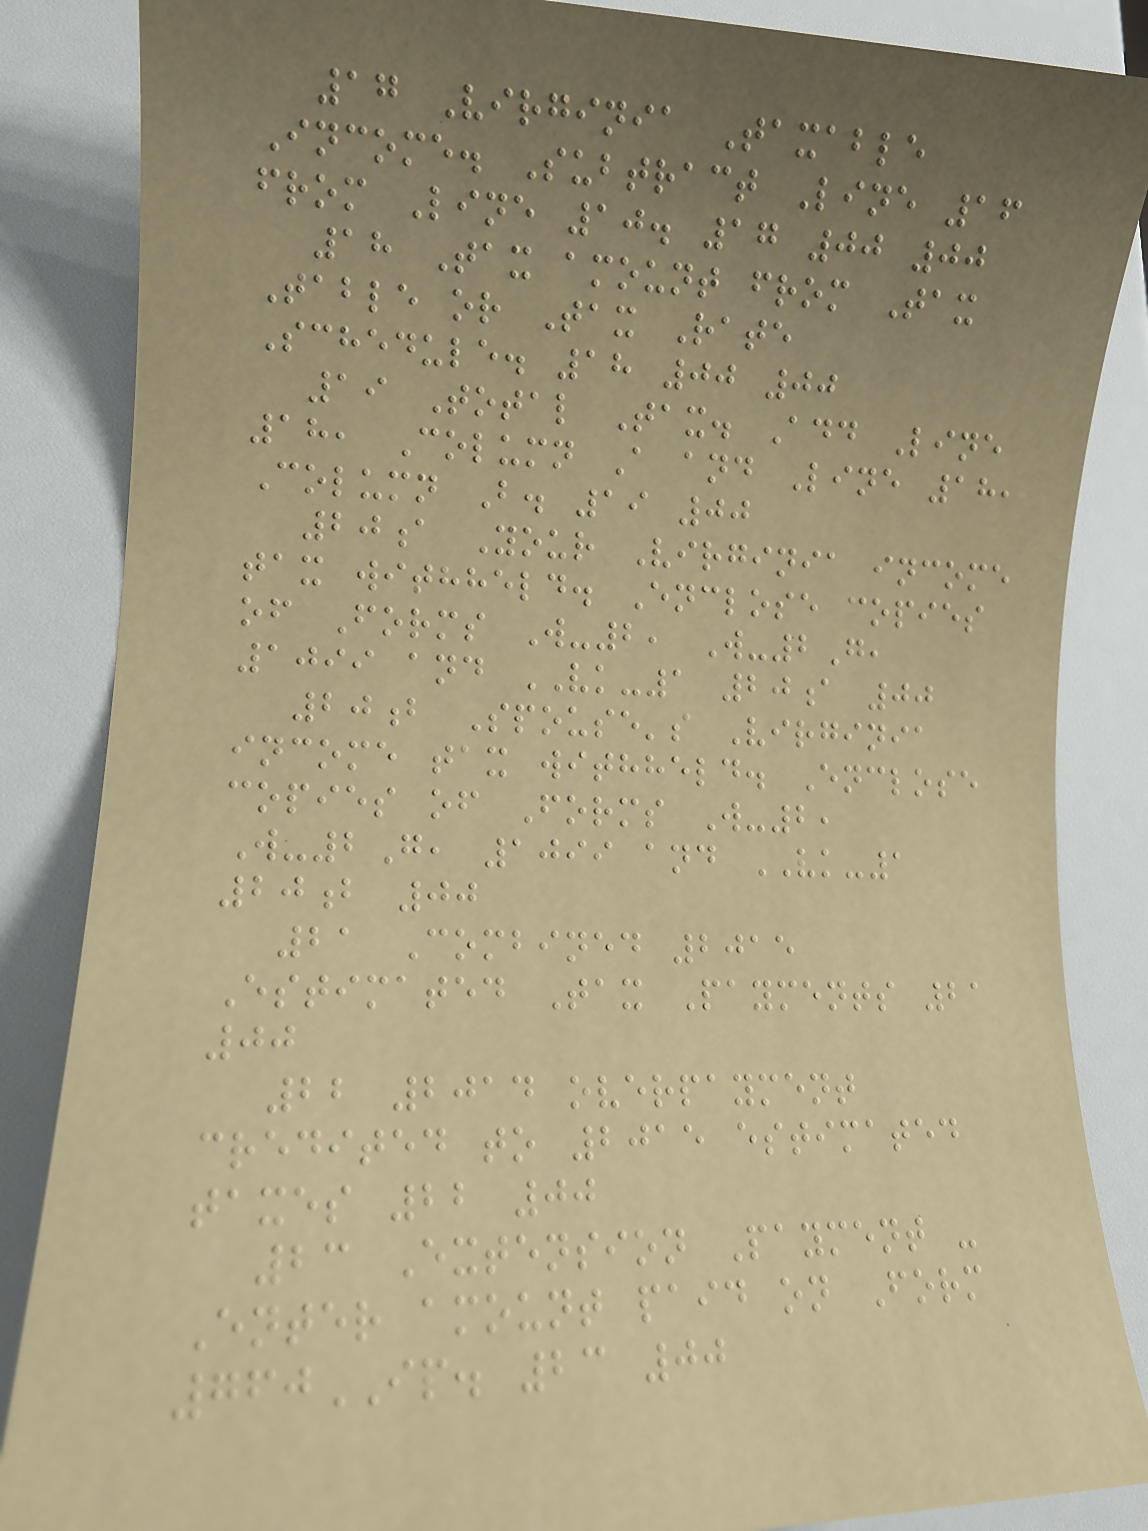17 Virginia Taxable
Income. Subtract Line 16
from Line 10. 17 00 00
18 Tax amount from Tax
Table or Tax Rate
Schedule. 18 00 00
19 Total Tax. Add Line
18, Column A and Line 18,
Column B. 19 00
20a Your Virginia income
tax withheld. Enclose copies
of Forms W-2, W-2G,
1099 and VK-1 20a 00
20b Spouse's Virginia
income tax withheld. Enclose
copies of Forms W-2,
W-2G, 1099 and VK-1
20b 00
21 Combined 2015
Estimated Tax Payments 21
00
22 2014 overpayment
credited to 2015 estimated
taxes 22 00
23 Extension Payment -
Enter amount paid on Form
760IP. 23 00
